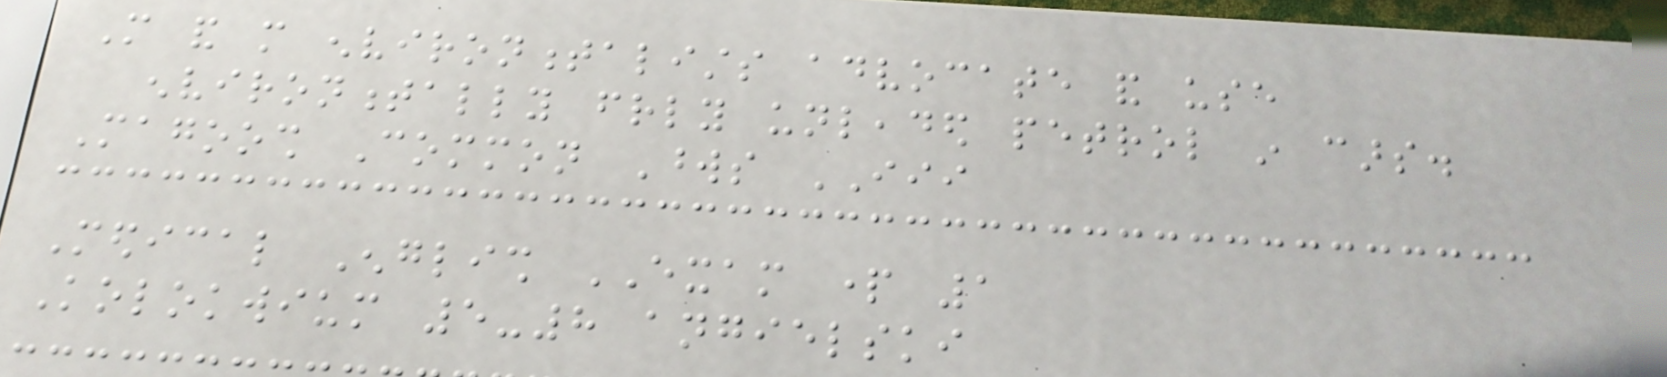More and more environmentalists advocate and use
environmentally friendly unleaded petrol in cars.
Magoosh Common Words III
Medical English EXAM part 1
Kolokwium 5-8 angielski
